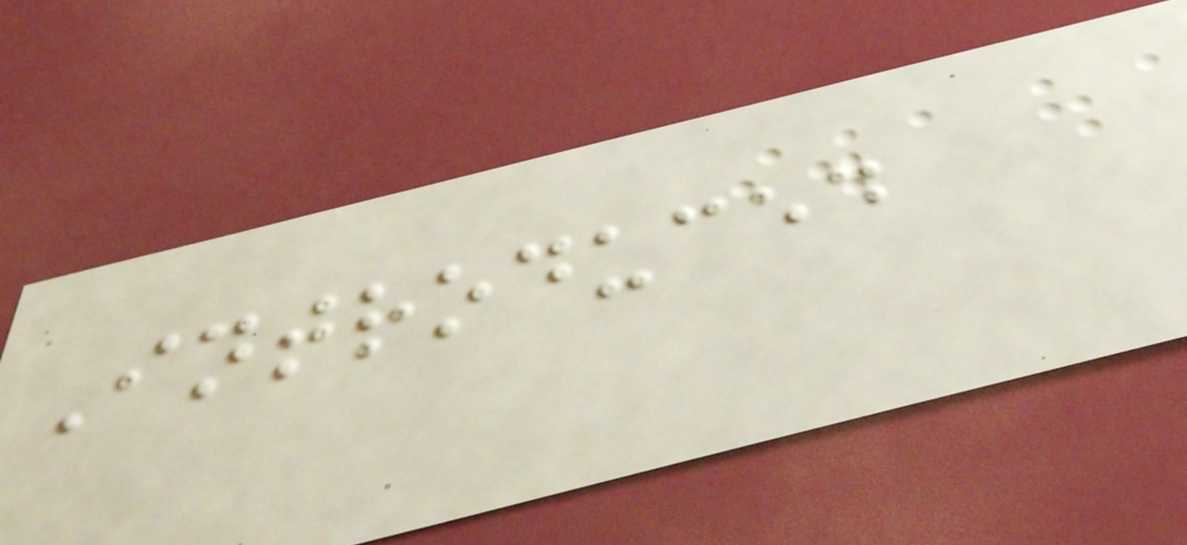Introduced
